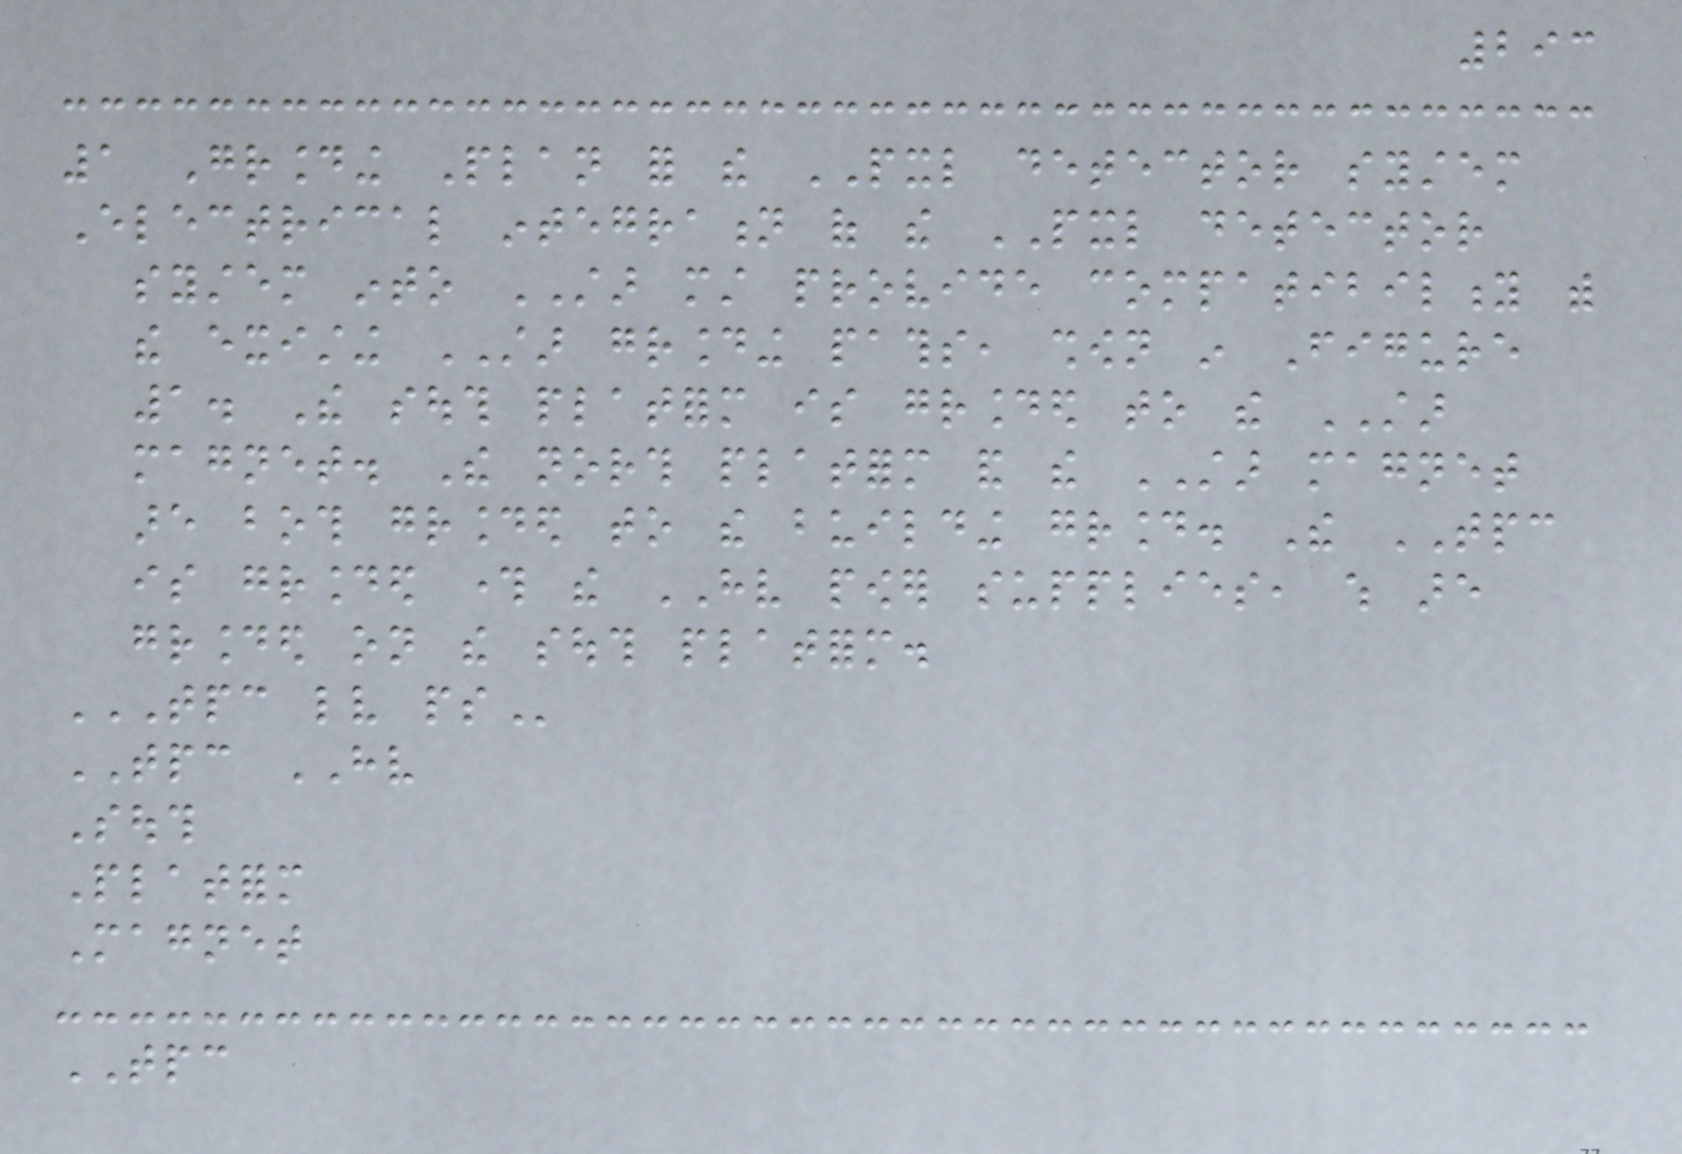293
1 Grounding Plan for the PXL detector system
Electrical integration of the PXL detector
system into STAR must provide compatibility with
the existing STAR grounding paths, shown in Figure
1. The south platform is grounded to the STAR
magnet. The north platform and the STAR magnet
are both grounded to the building ground. The TPC
is grounded through the HV power supplies, which are
grounded on the south platform.
TPC LV PS
TPC HV
South
Platform
Magnet
TPC
